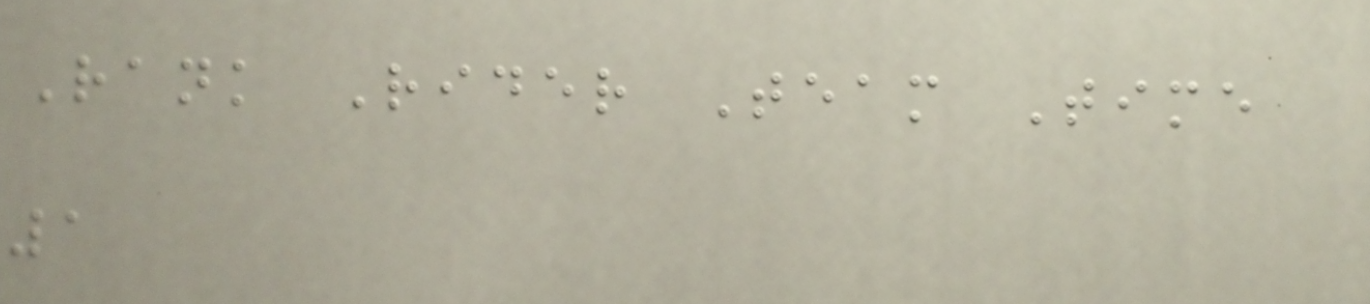Rank Rider Team Time
1
